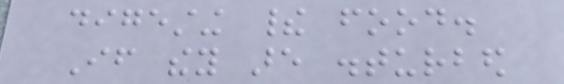digesting their food.
If they are disturbed
